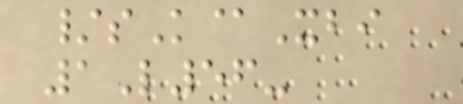/sK@Xbi
1L56-
